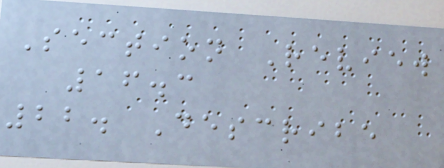Section Review
16.3
22. Describe
